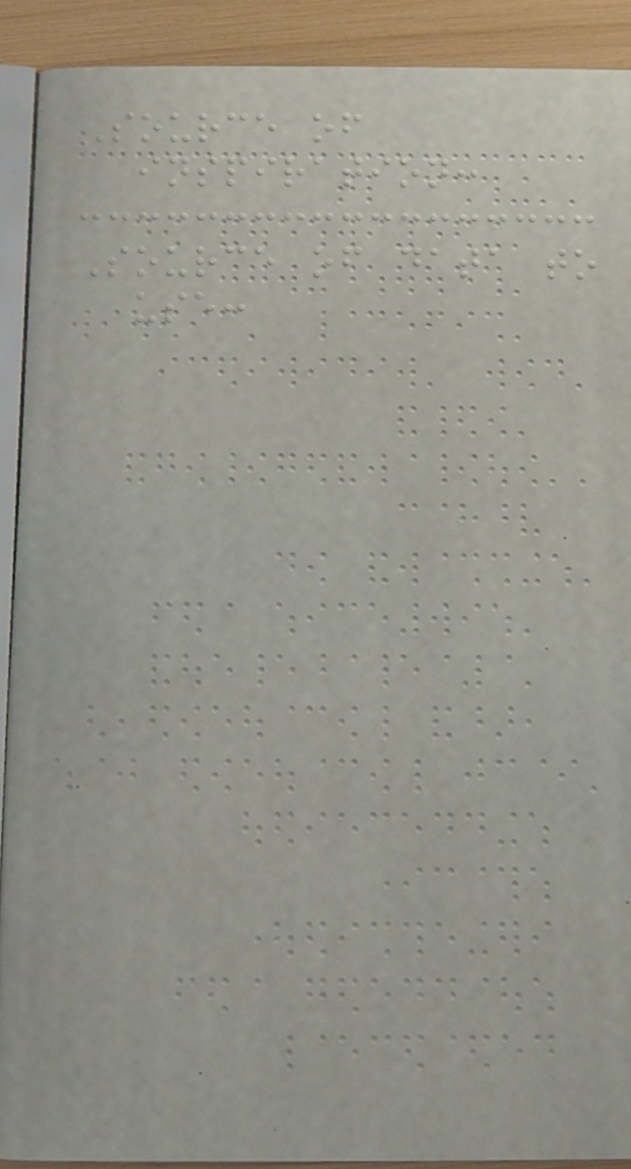Source of
inspiration:
Source of data to
use:
